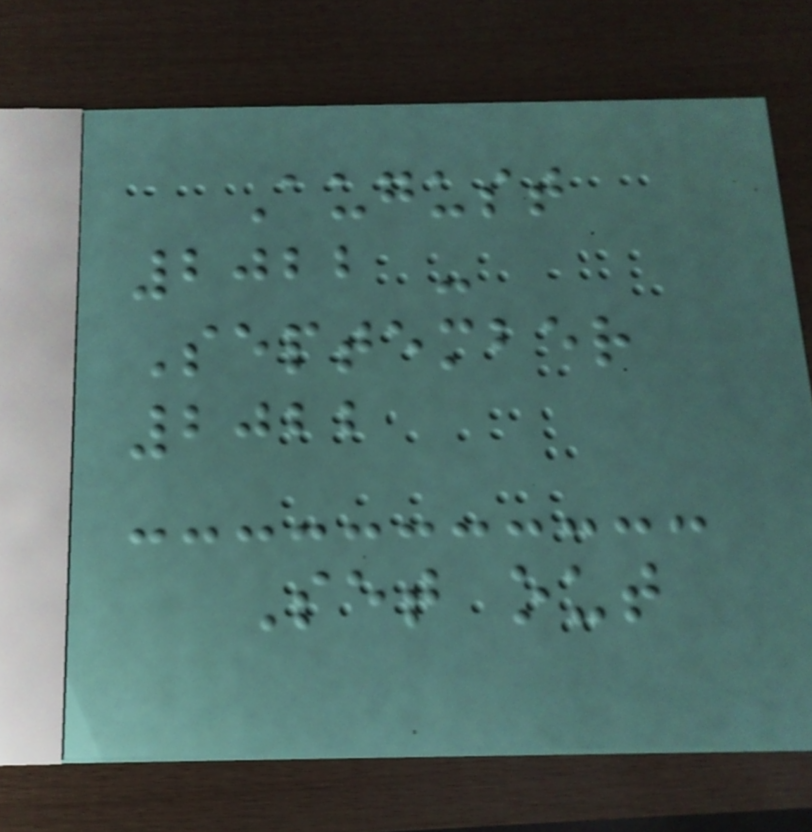August
2022 -
September
2022
Set out
